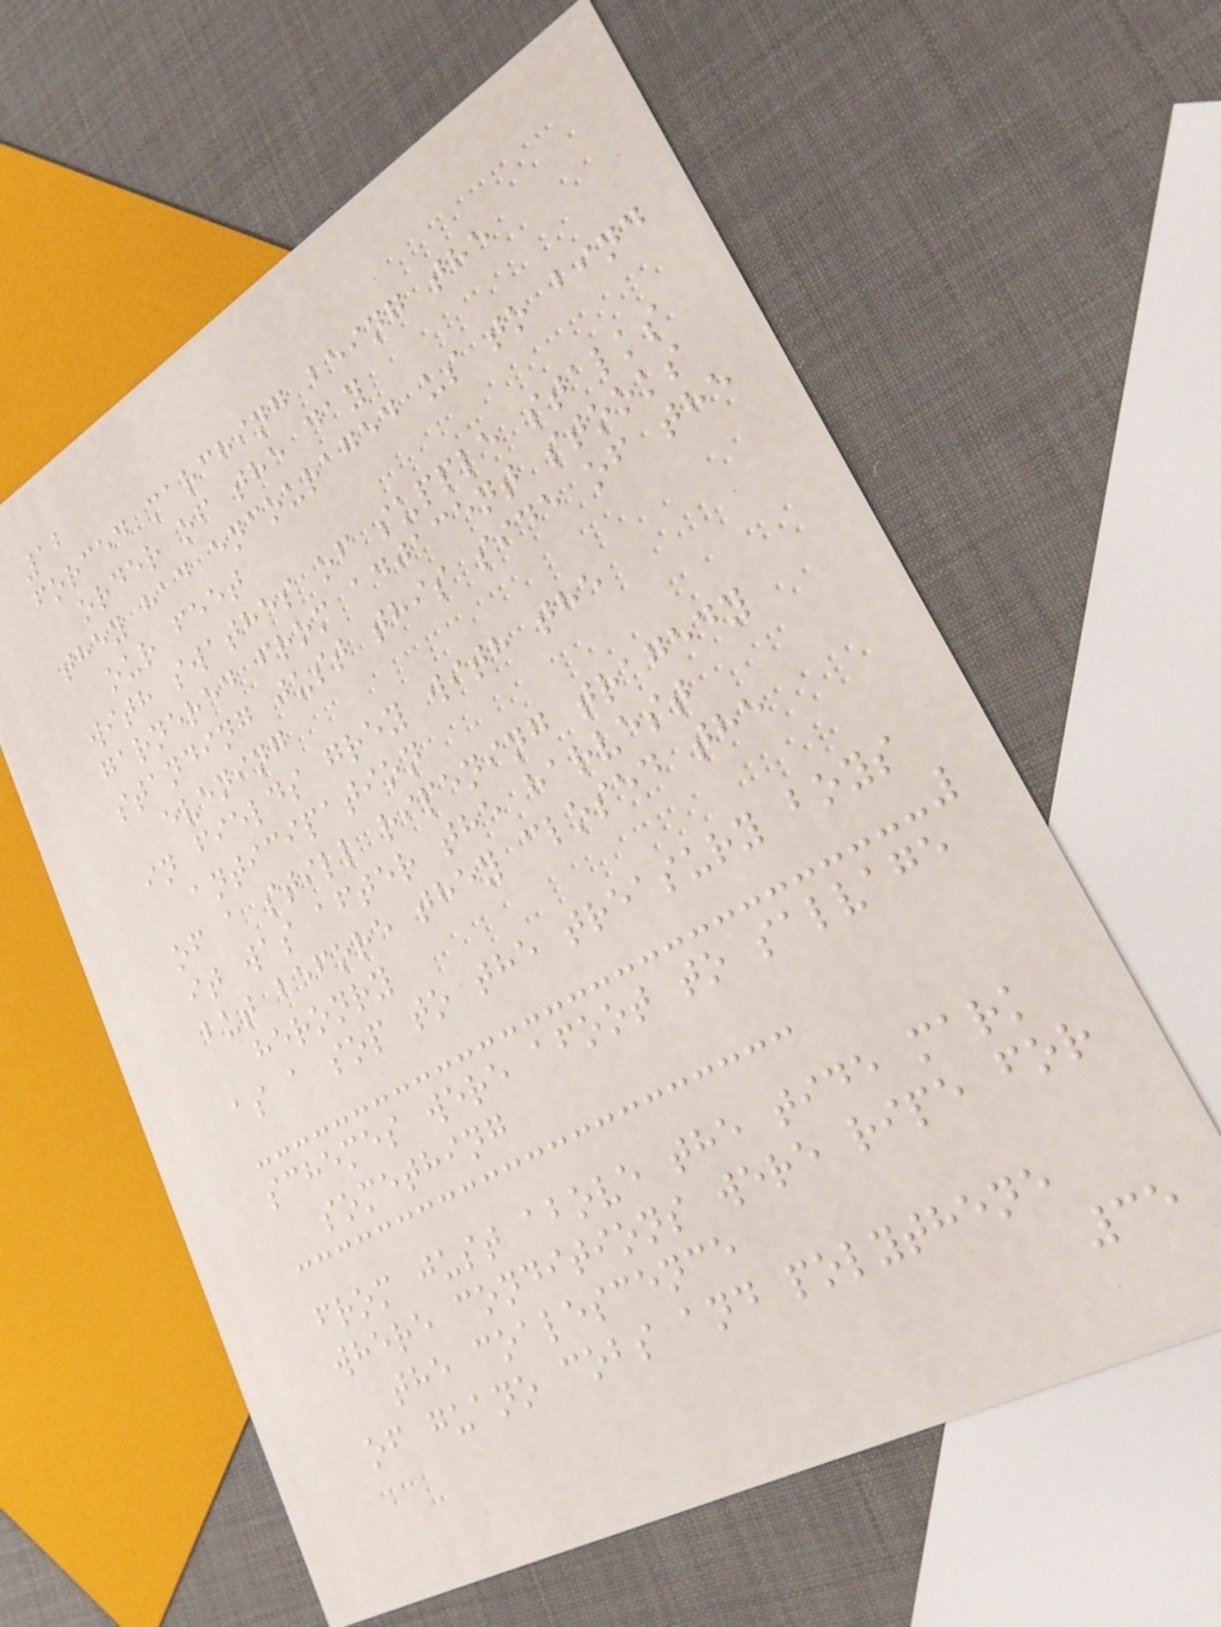12
forced marching being the
order of the day
they had encouraged us to bind
our feet
with swathes of supple stalks
garnered from adjacent stooks
standing just this side of the
evening
in fields grey with the
anticipation
of a still ripening tragedy
it was after the harvest
but before they closed the
heronry
as a sop to the treasury boys
schemes were afoot to salvage
something
from just above the tide mark
where conditions were ripe for
the coalescence
of guano cobs and polythene
35
